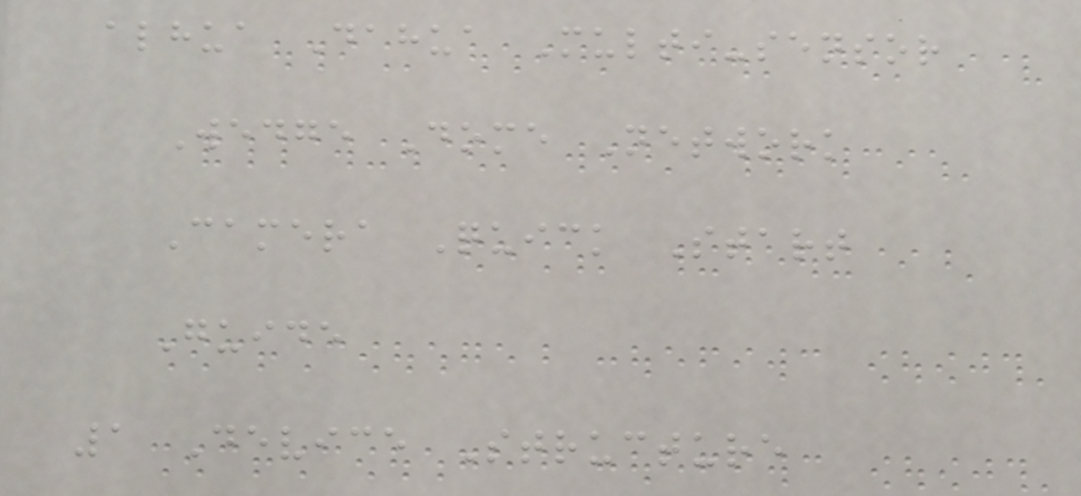alhua Dahua Multi-sensor
Wedge Dome Network
Camera Quick Start
Guide
1 Device Structure
